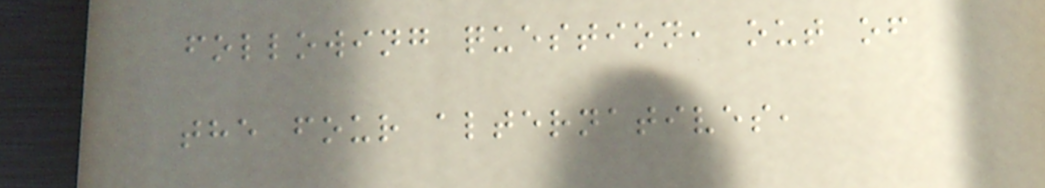following question, out of
the four alternatives,
